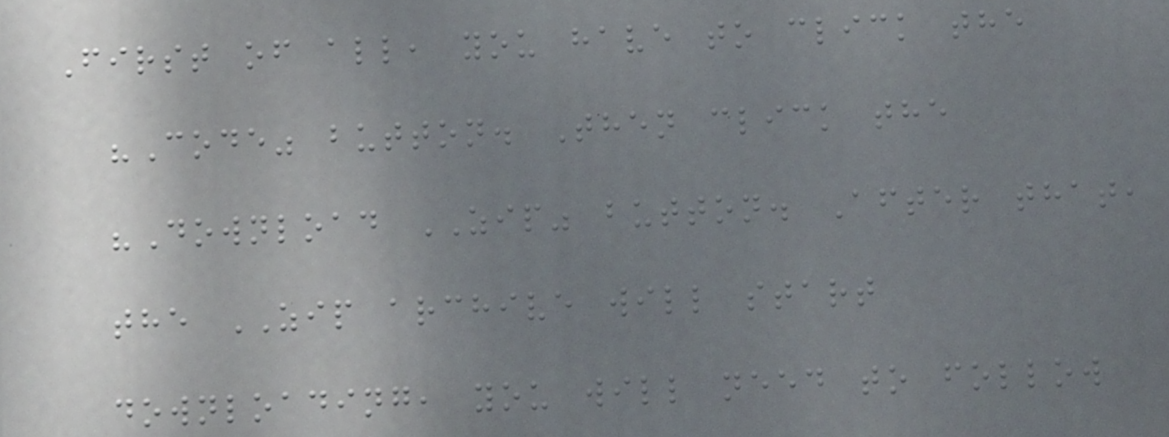First of all, you have to click the
"Code" button. Then click the
"Download ZIP" button. After that,
the ZIP archive will start
downloading, you will need to follow
